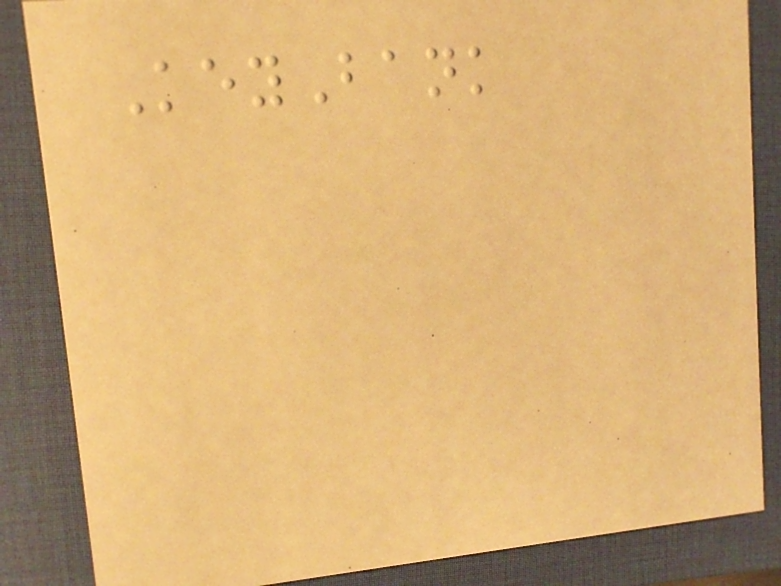KeyBank
